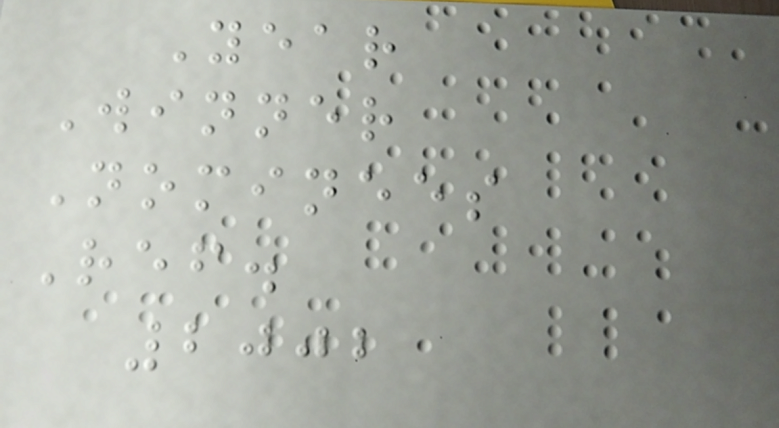Year
Winner
Nominees
Ref.
2002
